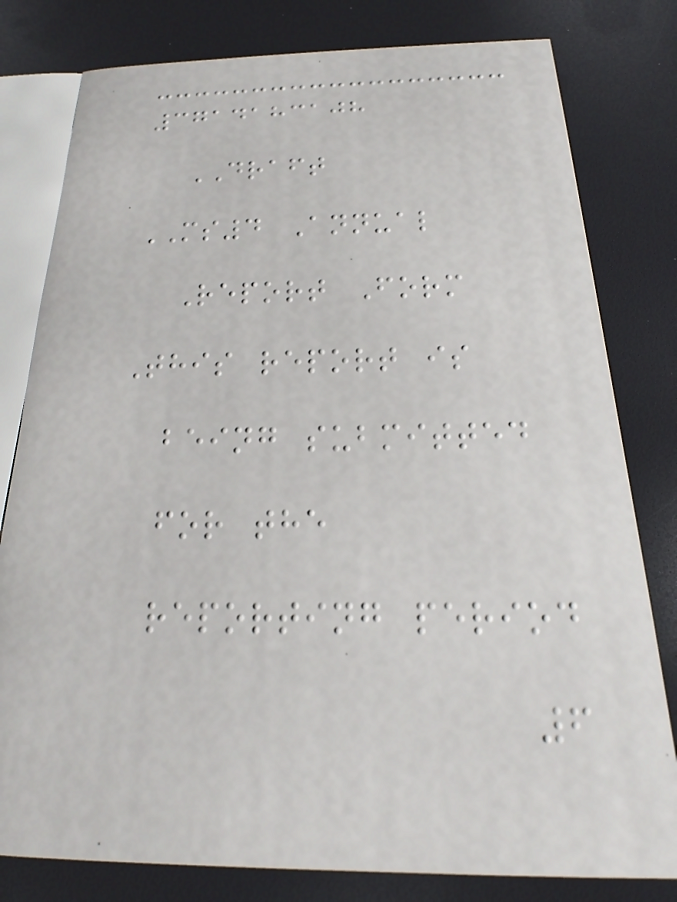3714183108
DRAFT
MS4 Annual
Report Form
This report is
being submitted
for the
reporting period
6
